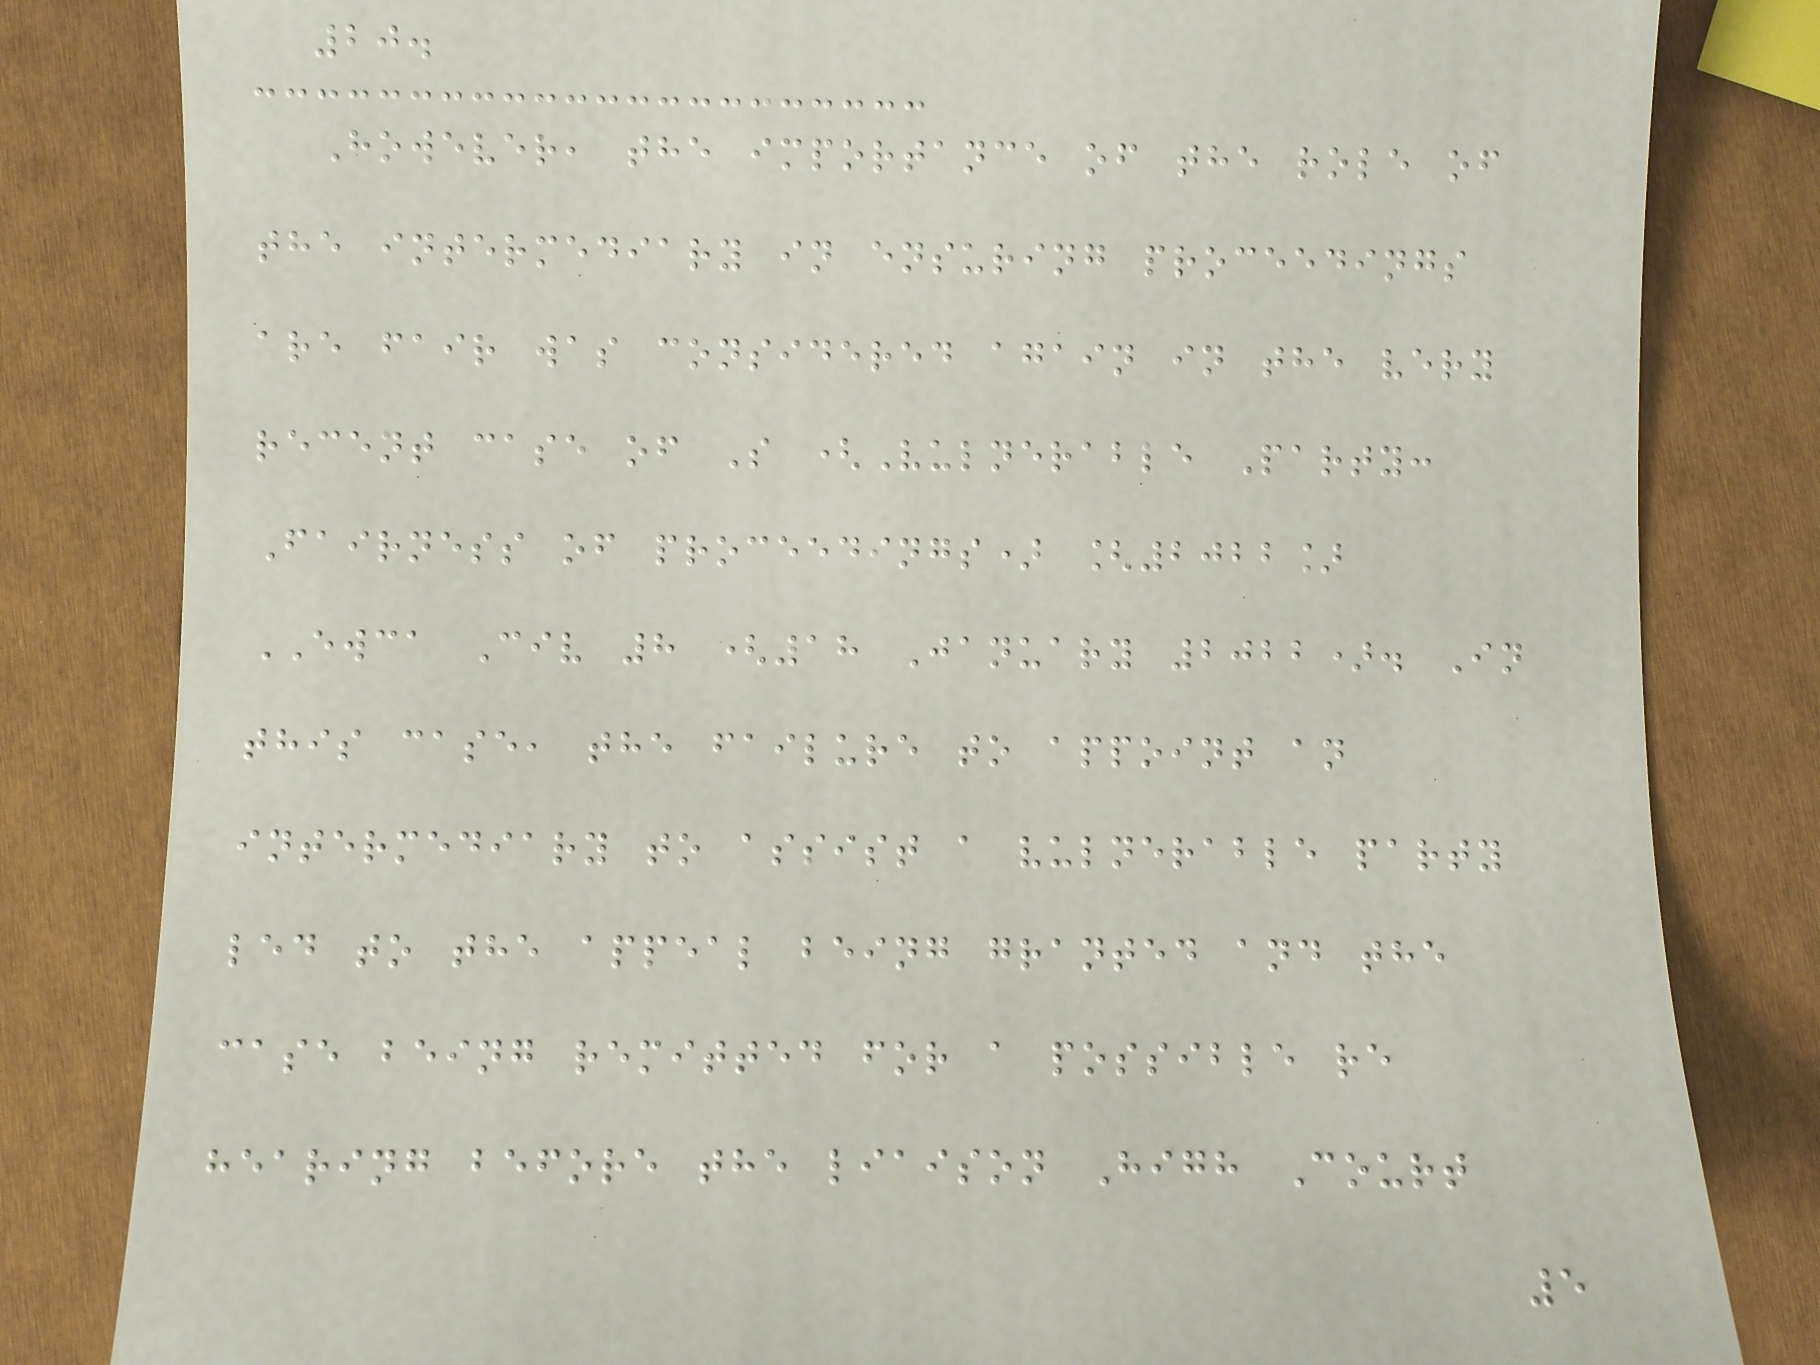20.
However, the importance of the role of
the intermediary in ensuring proceedings
are fair was considered again in the very
recent case of S (Vulnerable Party:
Fairness of proceedings) [2022]
EWCA Civ 8 (18 January 2022). In
this case, the failure to appoint an
intermediary to assist a vulnerable party
led to the appeal being granted and the
case being remitted for a possible re
hearing before the liaison High Court
5
